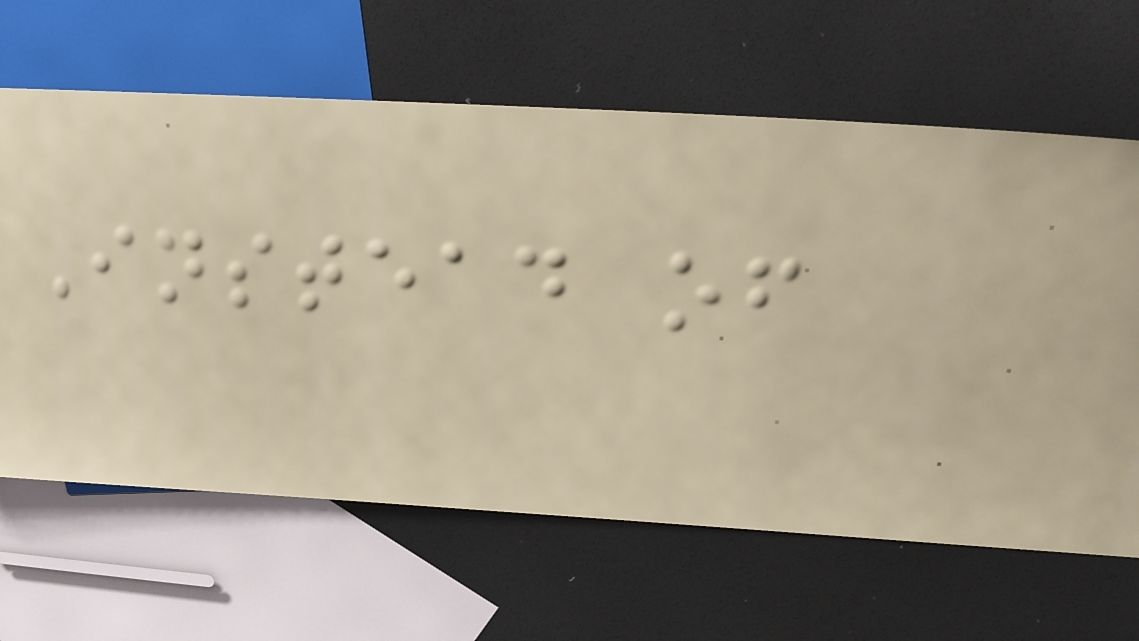Instead of
